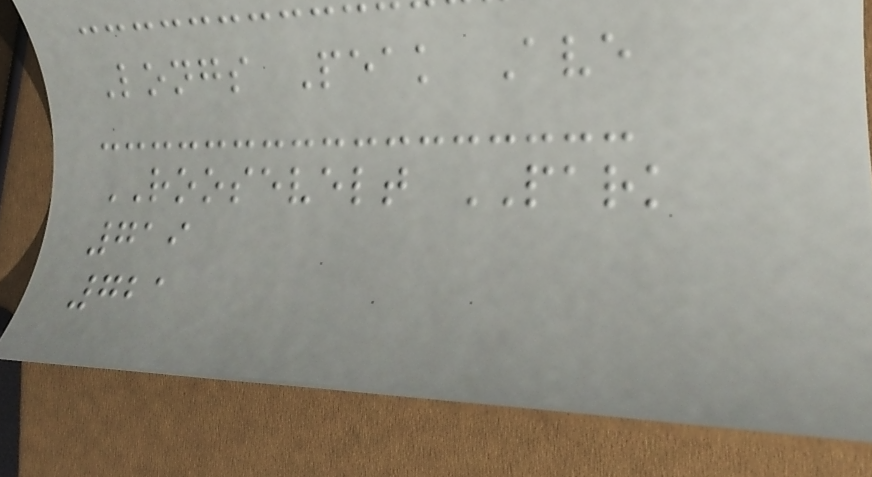Longs Peak Ave
ROOSEVELT PARK
719
721
